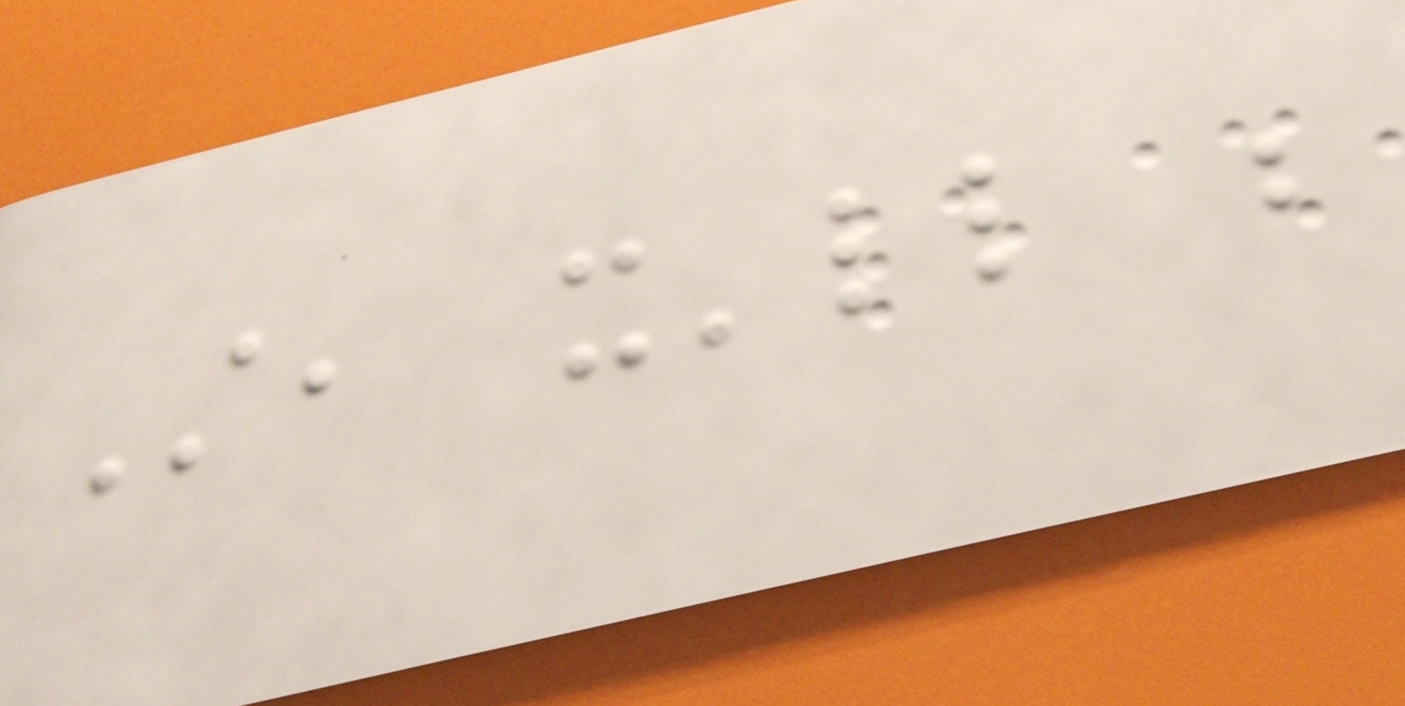Still, it'll be
